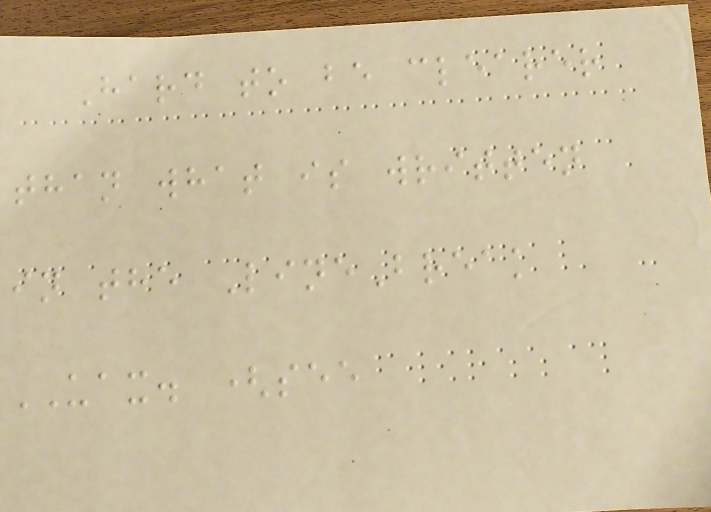Hard to be clearer
than what is written
in the LineBreak
UAX. (see
